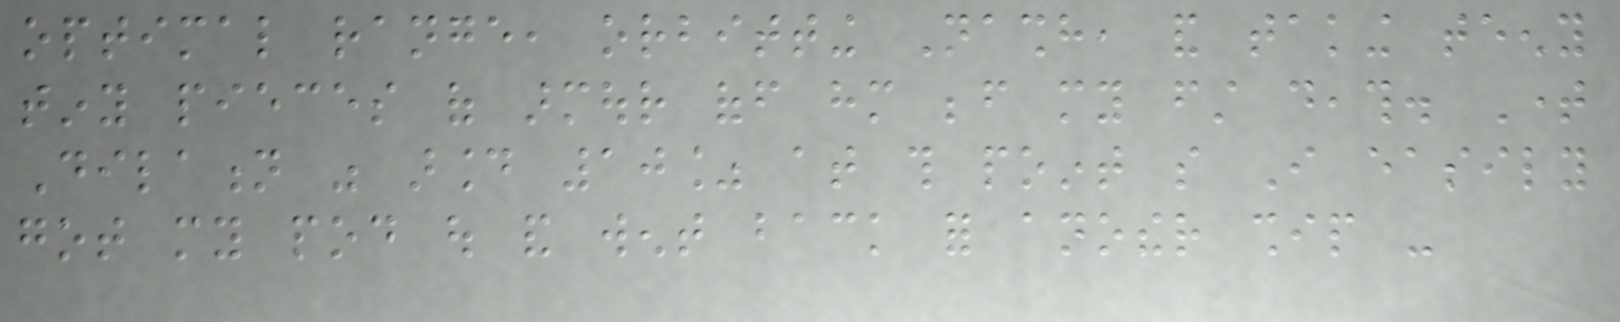optimal range, orbitting Nashh, and taking teeny
tiny pieces of armour off him before my first death. Time
Dilation was around 10% at this point so I easily
got my pod out and went back for another ship -
